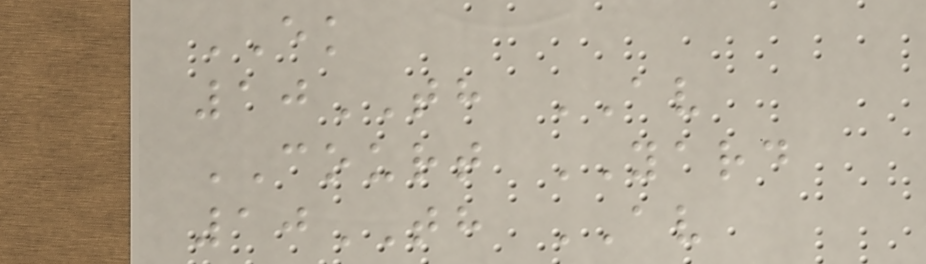EK
10TH AV
COURT YARD
10TH AV
